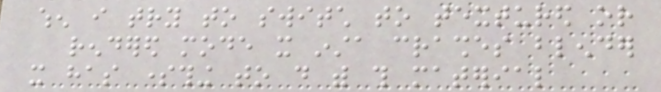when i try to switch to textured or
rendered mode it insta crashes blender
it has something to do with this material
